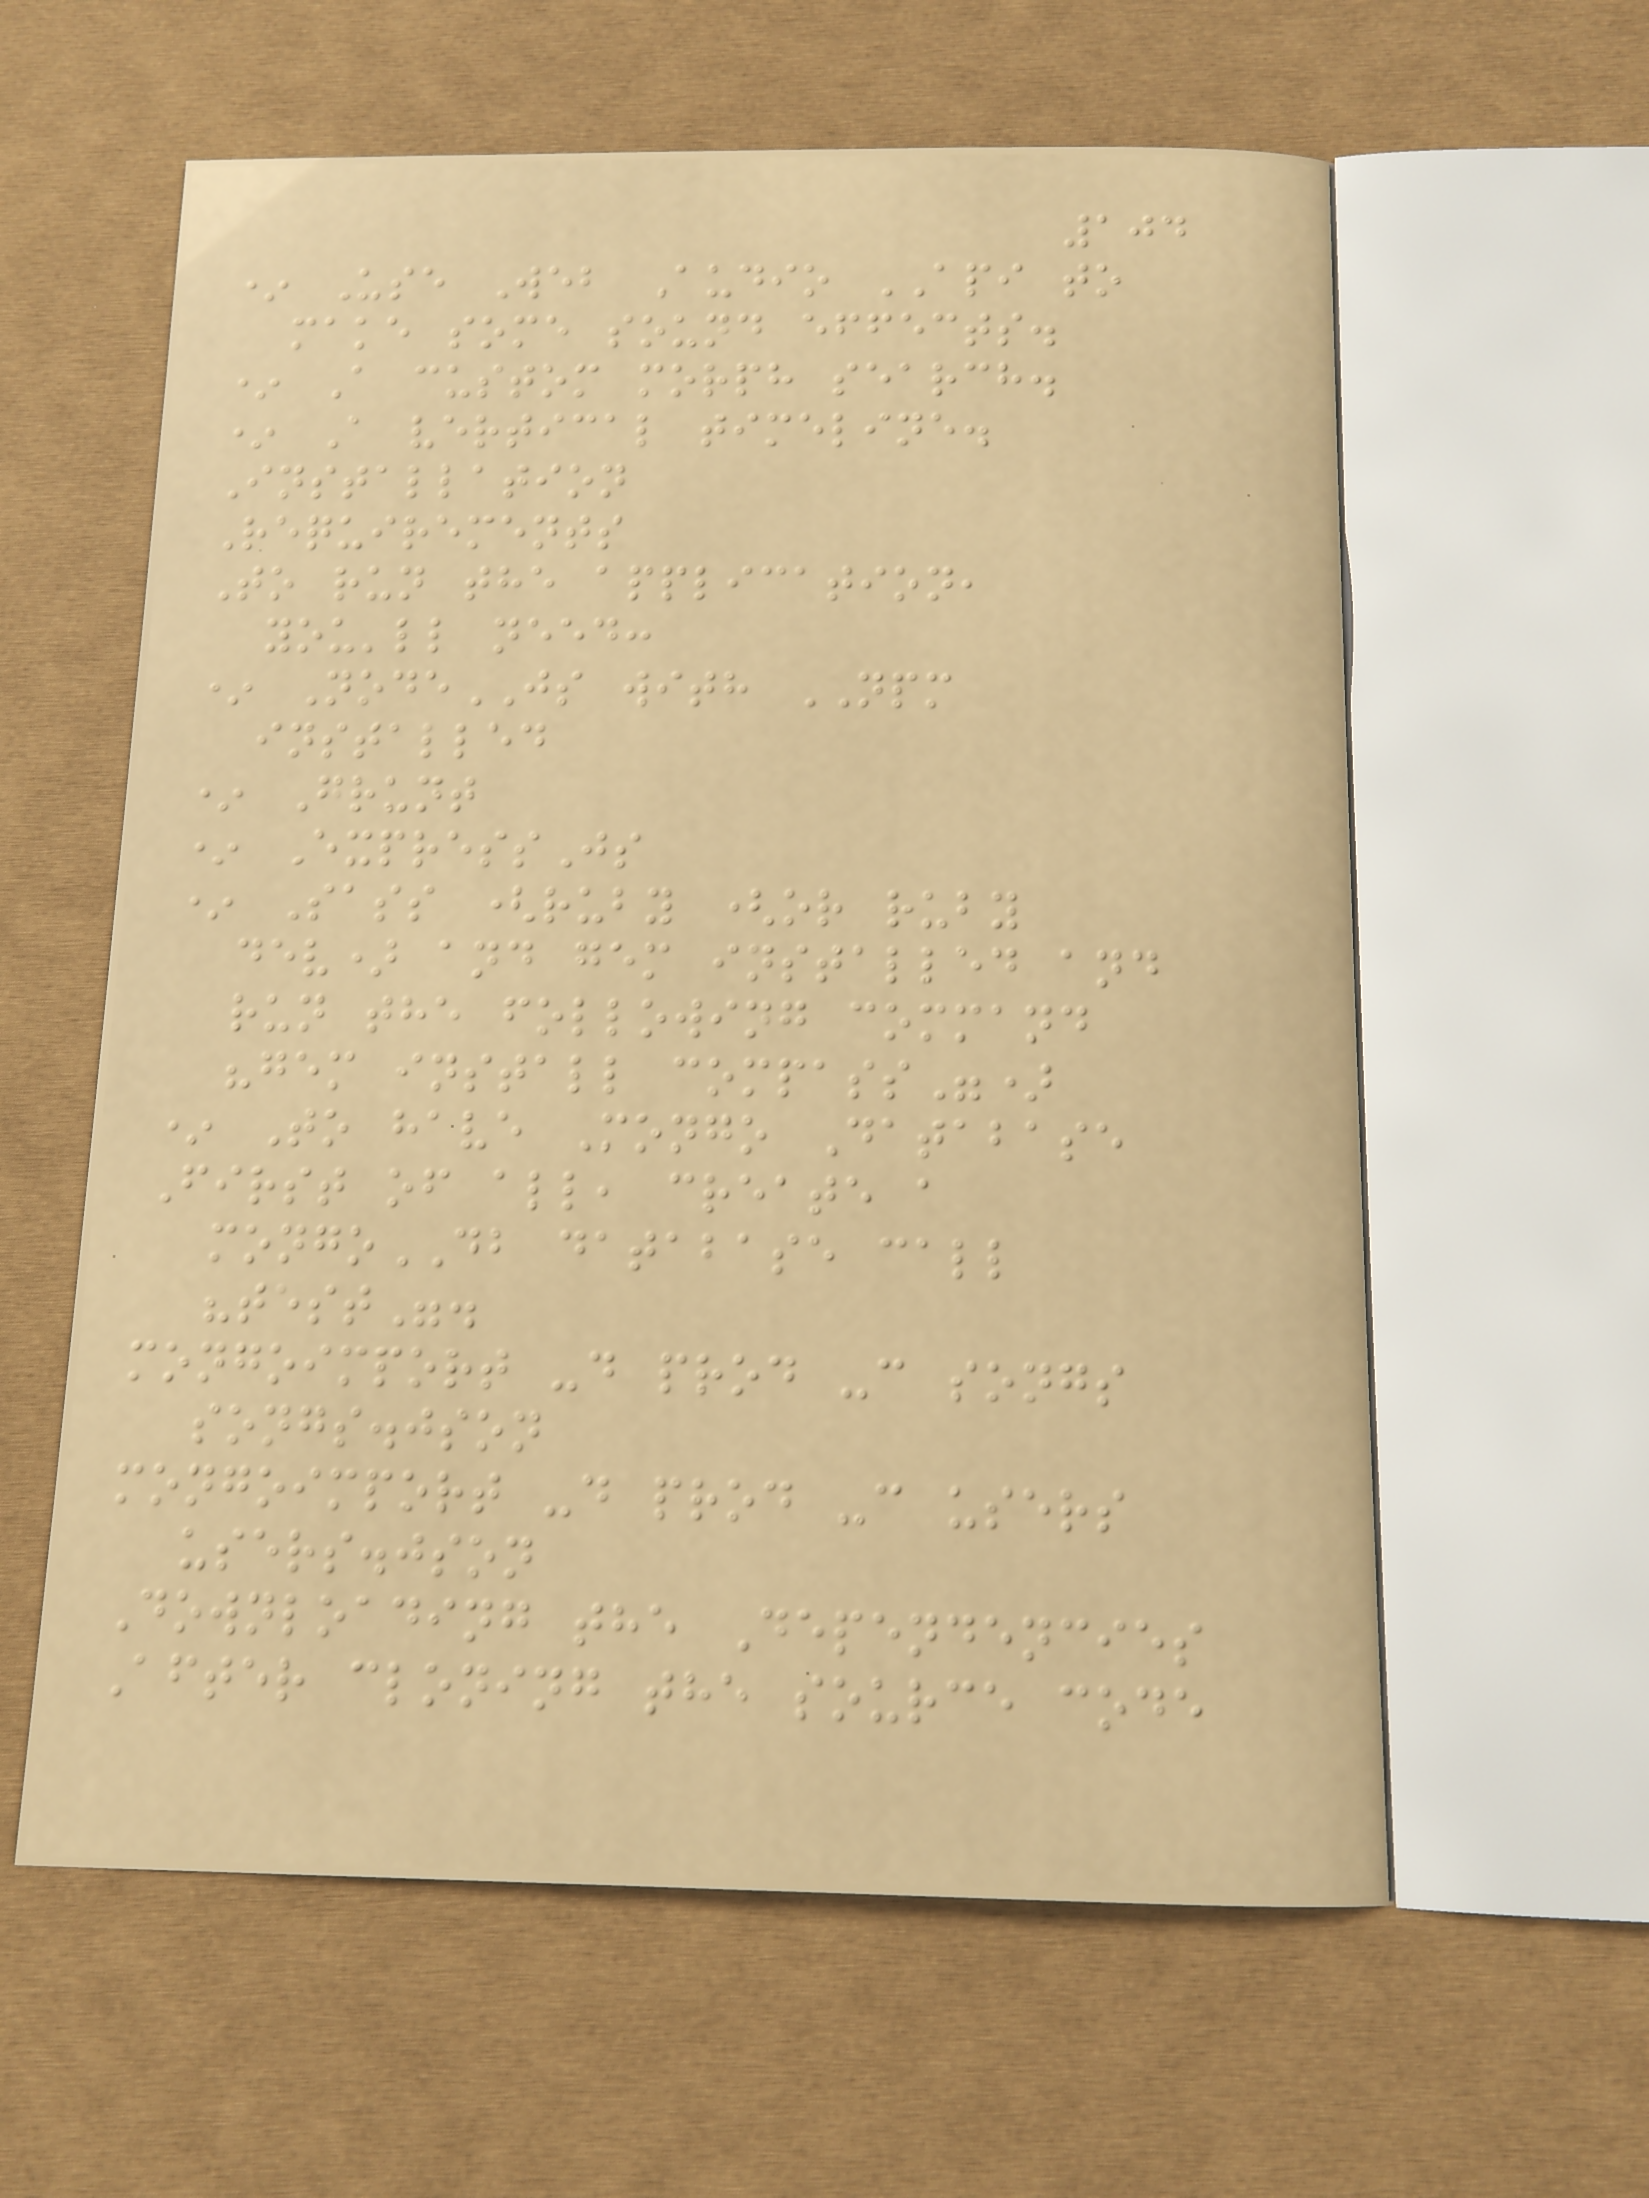104
* Use Web Audio API to
make some sound effects.
* A custom morph search.
* A vertical timeline.
Installation
Requirements
To run the application,
you'll need:
* NodeJS with NPM
installed
* Grunt
* ExpressJs
* Sass (ruby (or ruby
dev) and gem installed and
run the following command
"gem install compass")
* To have Mongo Database
First of all, create a
mongoDB database call
"test".
mongoimport -d prod -c songs
songs.json
mongoimport -d prod -c users
users.json
Downloading the Dependencies
After cloning the source code
